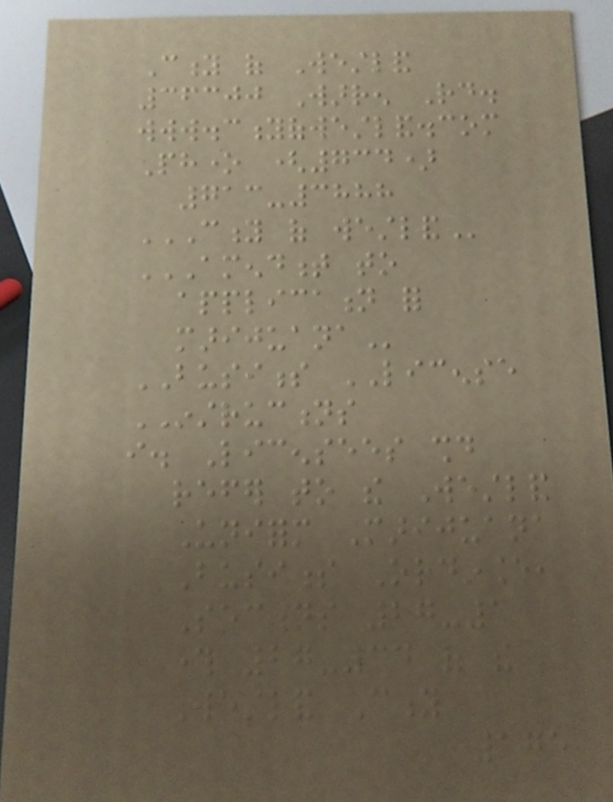City of Westland
36300 Warren Rd.
www.cityofwestland.com
Phone (734)
713-3888
CITY OF WESTLAND
AMENDMENT TO
APPLICATION FOR
MARIJUANA
BUSINESS LICENSE
INSTRUCTIONS
i. Licensees should
refer to the Westland
Uniform Marijuana
Business Ordinance,
Sections 27-1
through 27-34 of the
Westland City
175
